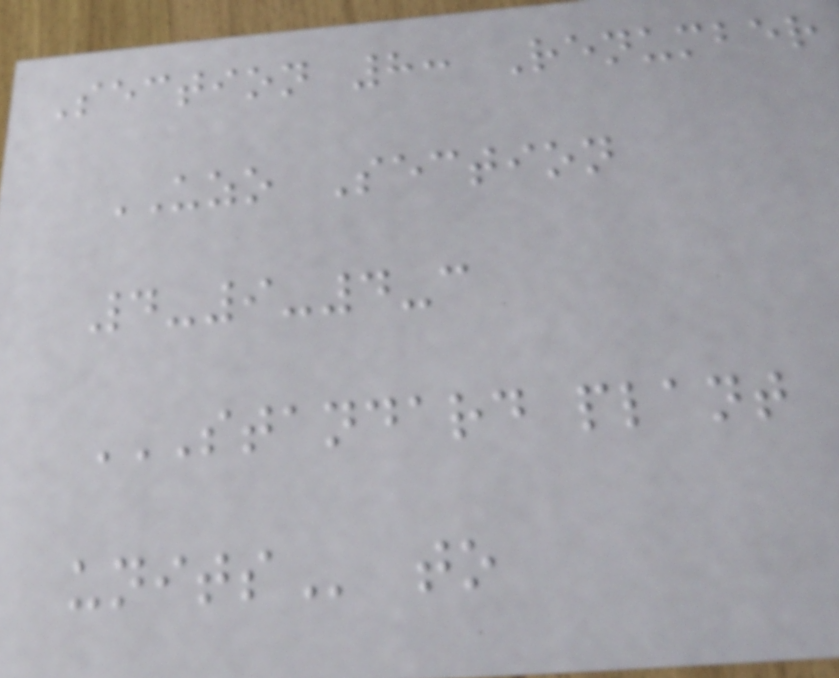Section 8: Renumber
UZO Section
4-9-4-c
STANDARD PLANT
UNITS to
